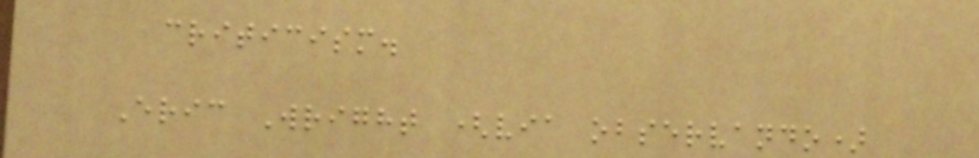criticism.
Eric Wright (via observando)
